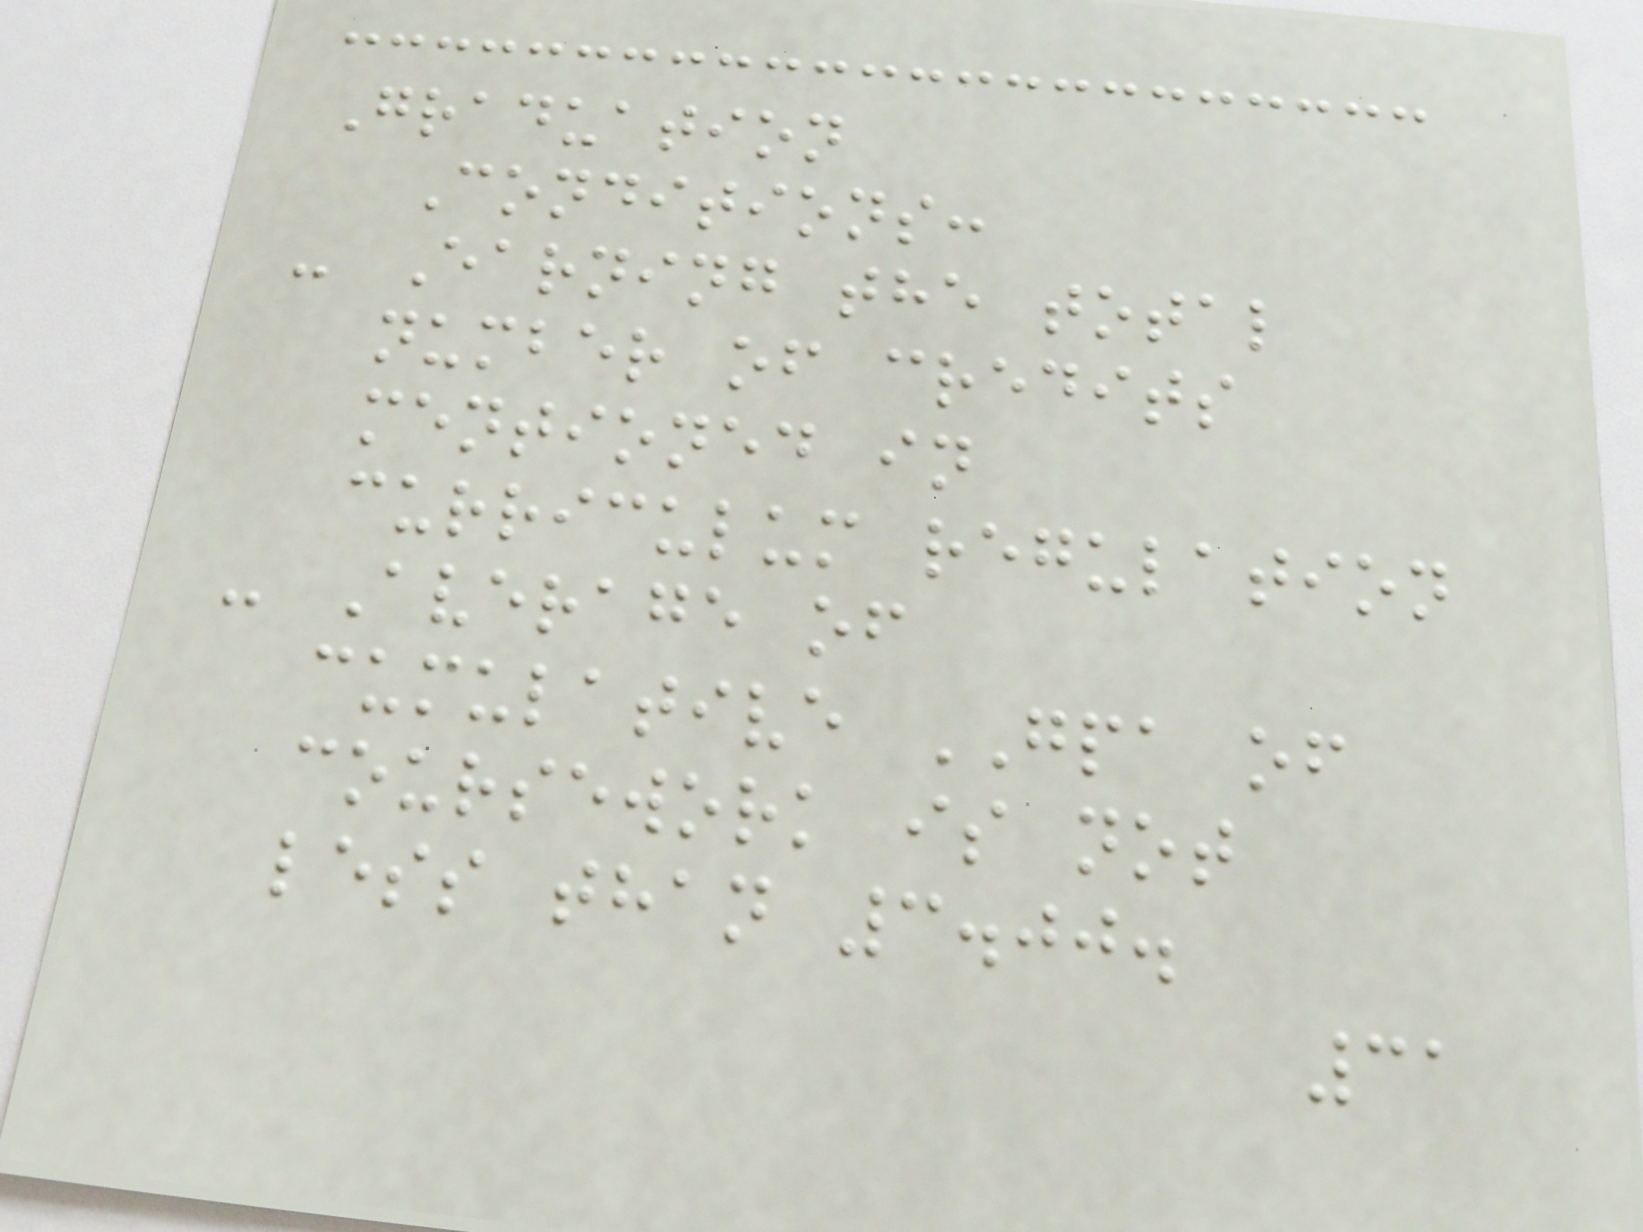Graduation
Conditions:
- Earning the total
number of credits
mentioned in
curriculum regulation
- Average of
cumulative GPA of
coursework is not
less than 3.00.
31
